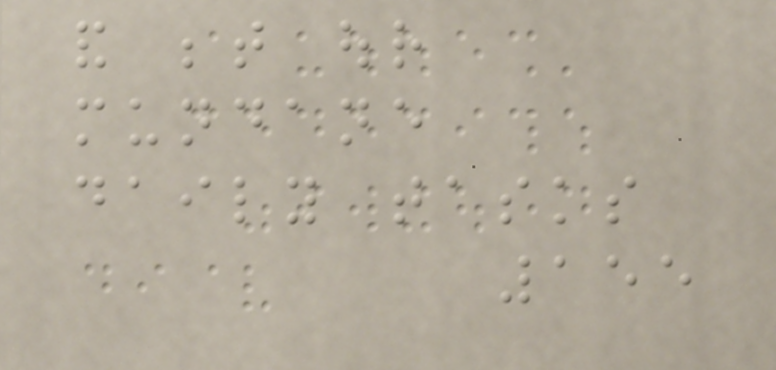and between our
mundane
daily tasks
155
